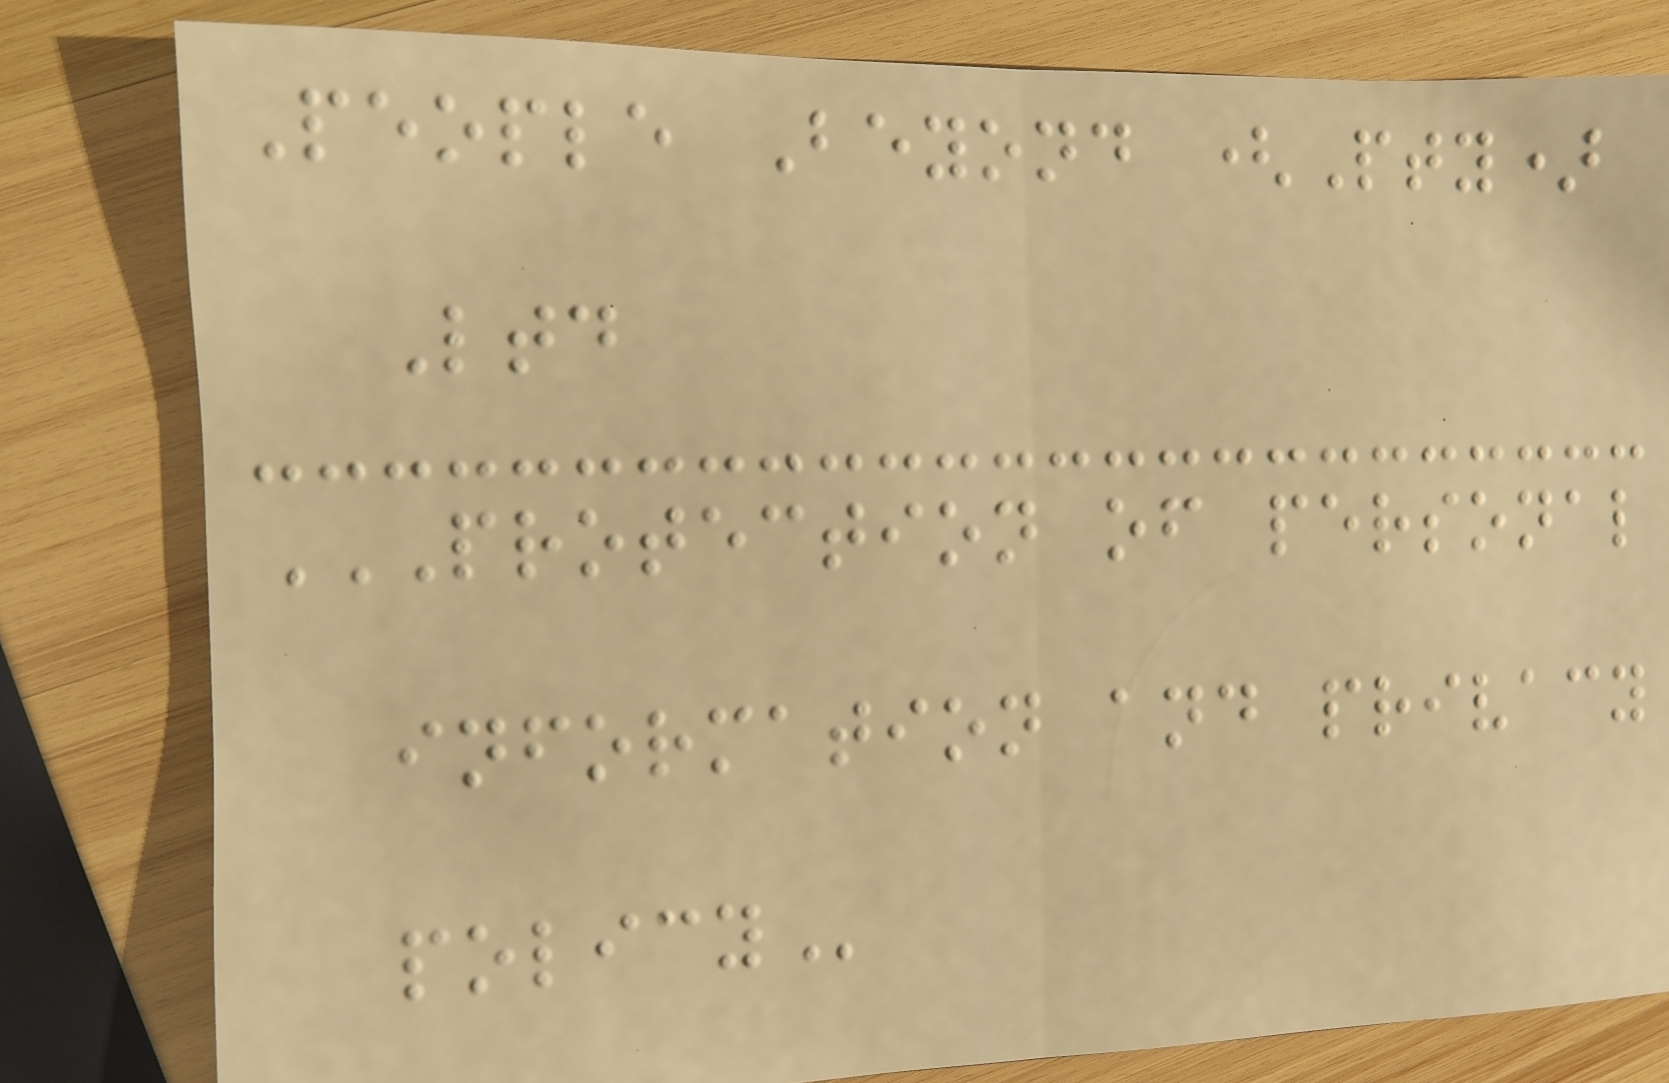People Beyond (Pty)
Ltd
PROTECTION OF PERSONAL
INFORMATION AND PRIVACY
POLICY
